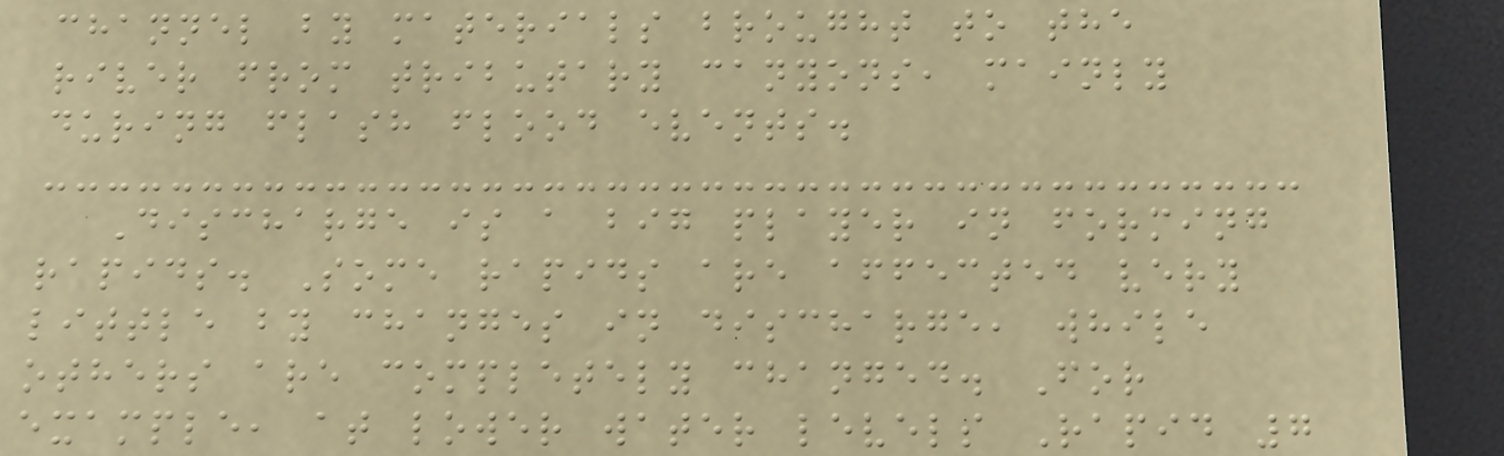channel by materials brought to the
river from tributary canyons, mainly
during flash flood events.
Discharge is a big player in forming
rapids. Some rapids are affected very
little by changes in discharge, while
others are completely changed. For
example, at lower water levels Rapid 7
